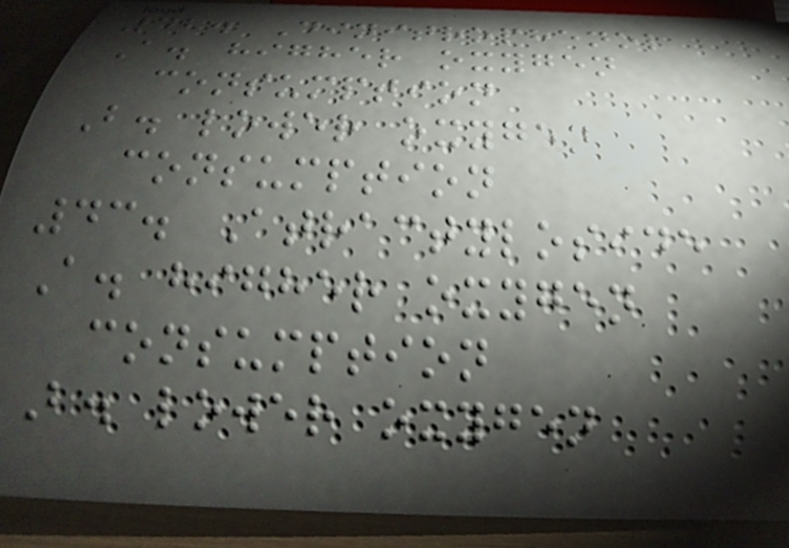42. Dinitrophenol
A. higher oxygen
consumption
B. lower oxygen
consumption
43. Atractyloside
A. higher oxygen
consumption
B. lower oxygen
